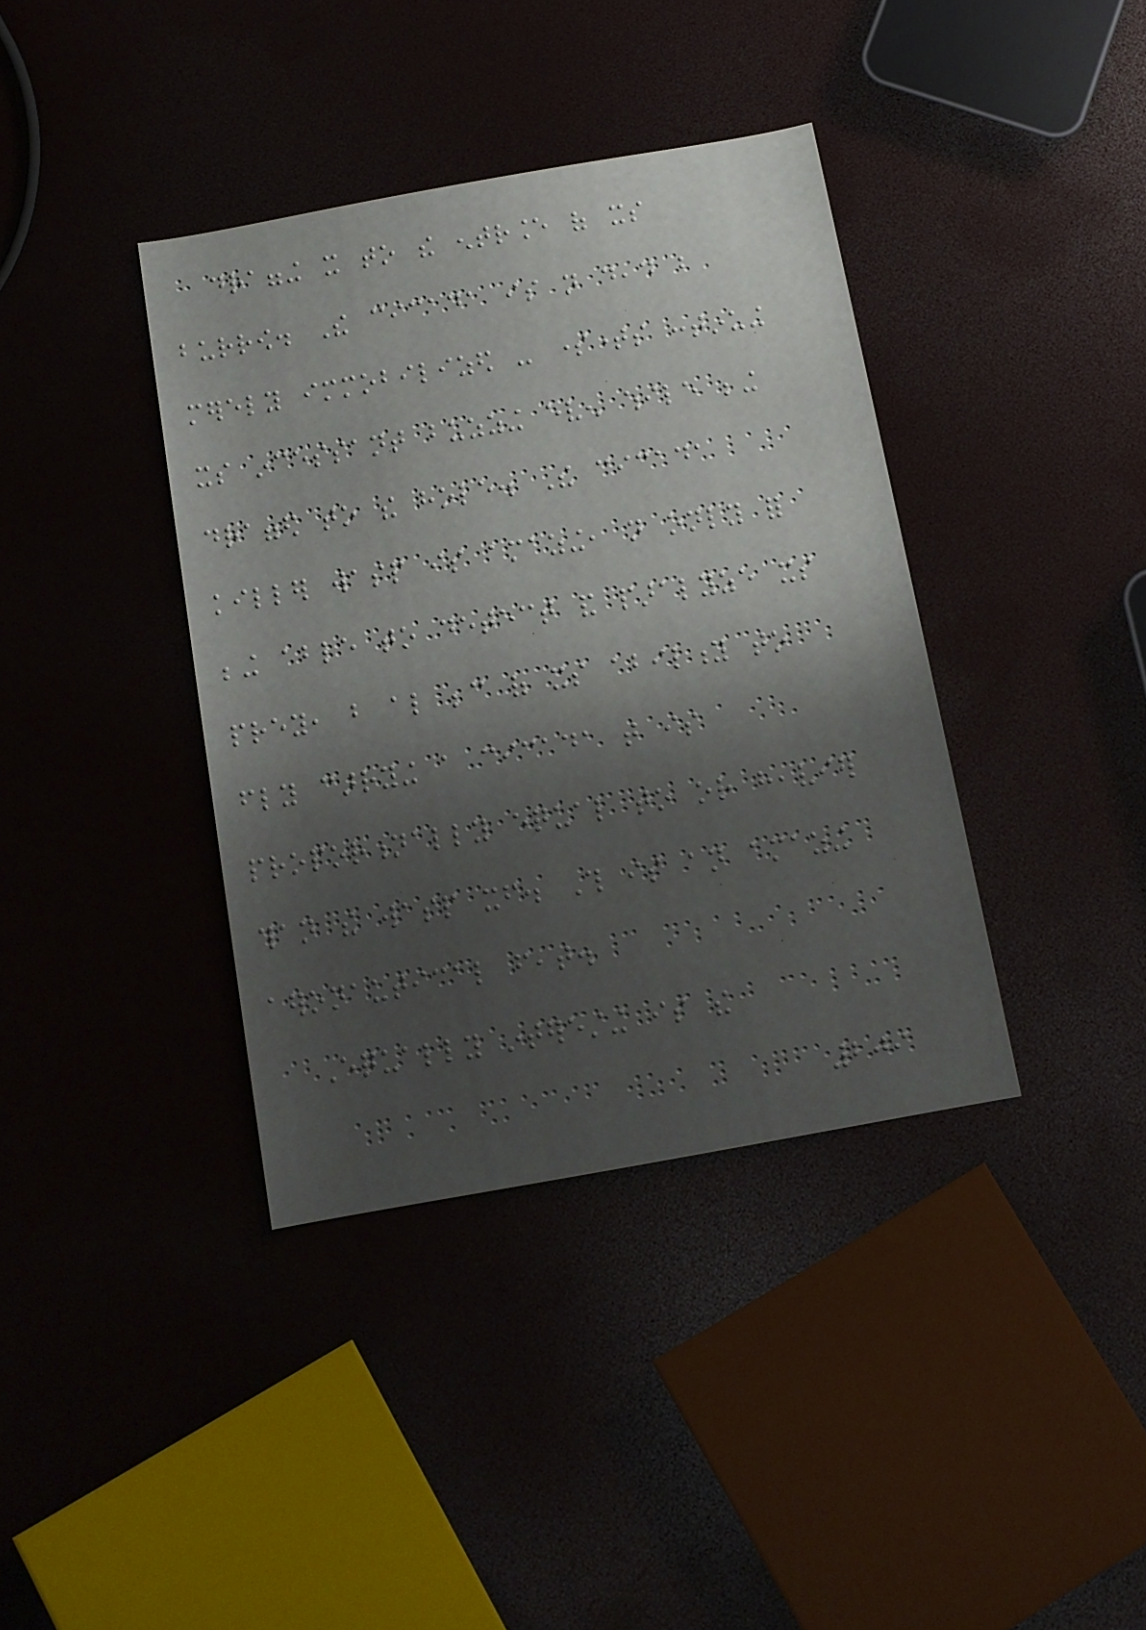dragging it to the entrance of its
burrow. The cicada is not dead but
merely immobilized - sometimes continuing
its incessant buzzing even while being
dragged to the hole. The cicada
killer wasp is amazing, not only for
being able to detect and paralyze its
prey, but also because of its ability to
fly carrying a cicada that is
proportionally equal to or heavier
than the wasp itself. This is an amazing
aeronautical feat.
Equally interesting is the
209
